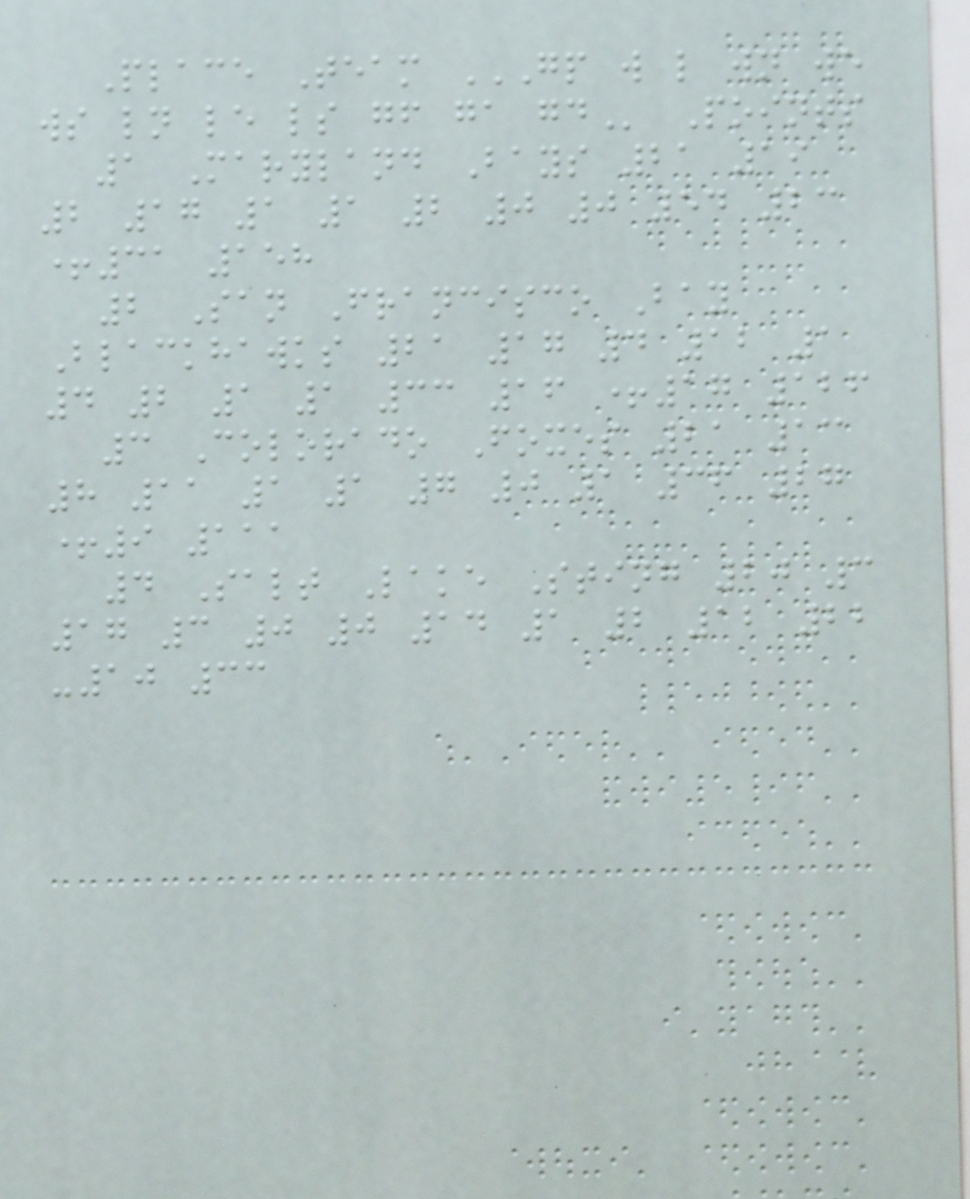Place Team GP W L WN WE
WS LN LE LS GF GA GD Points
1 Maryland Bays 21 19
2 17 1 1 2 0 0 54 23
+31 158
2 San Francisco Bay
Blackhawks 21 17 4 12 1
4 2 1 1 33 16 +17 126
3 Colorado Foxes 21 13
8 11 1 1 7 0 1 36 27
+9 111
4 Salt Lake Sting 20 3
17 3 0 0 14 1 2 12 22
-10 33
